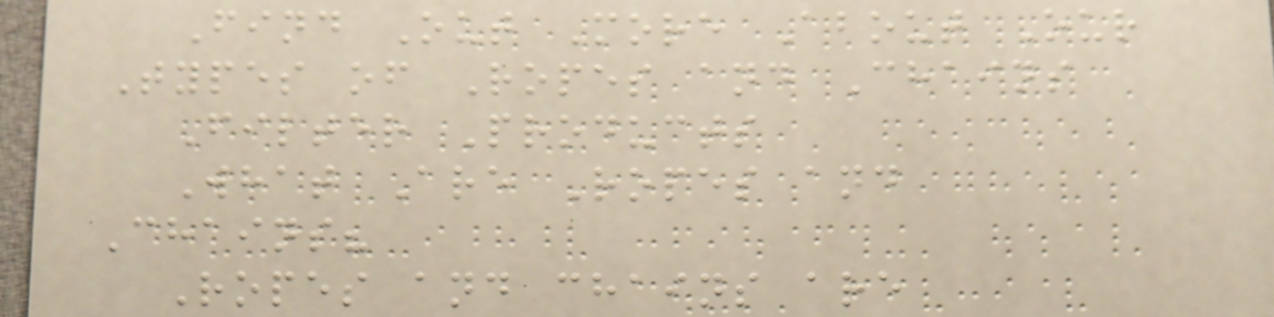Find Out More About Our
Types of Ropes and Chains
Filter Products
What Are Ropes and
Chains?
Ropes and chains are
